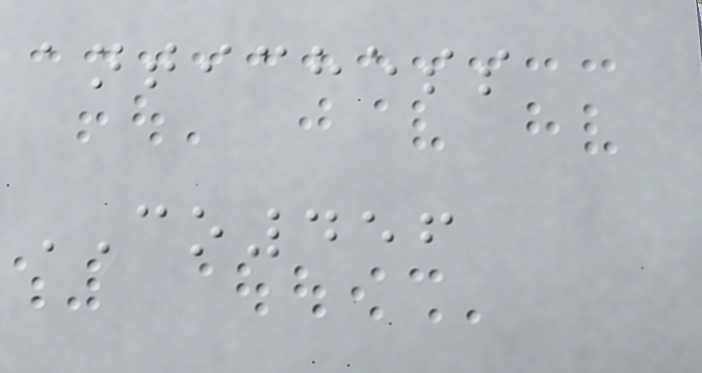antichess
CO456
